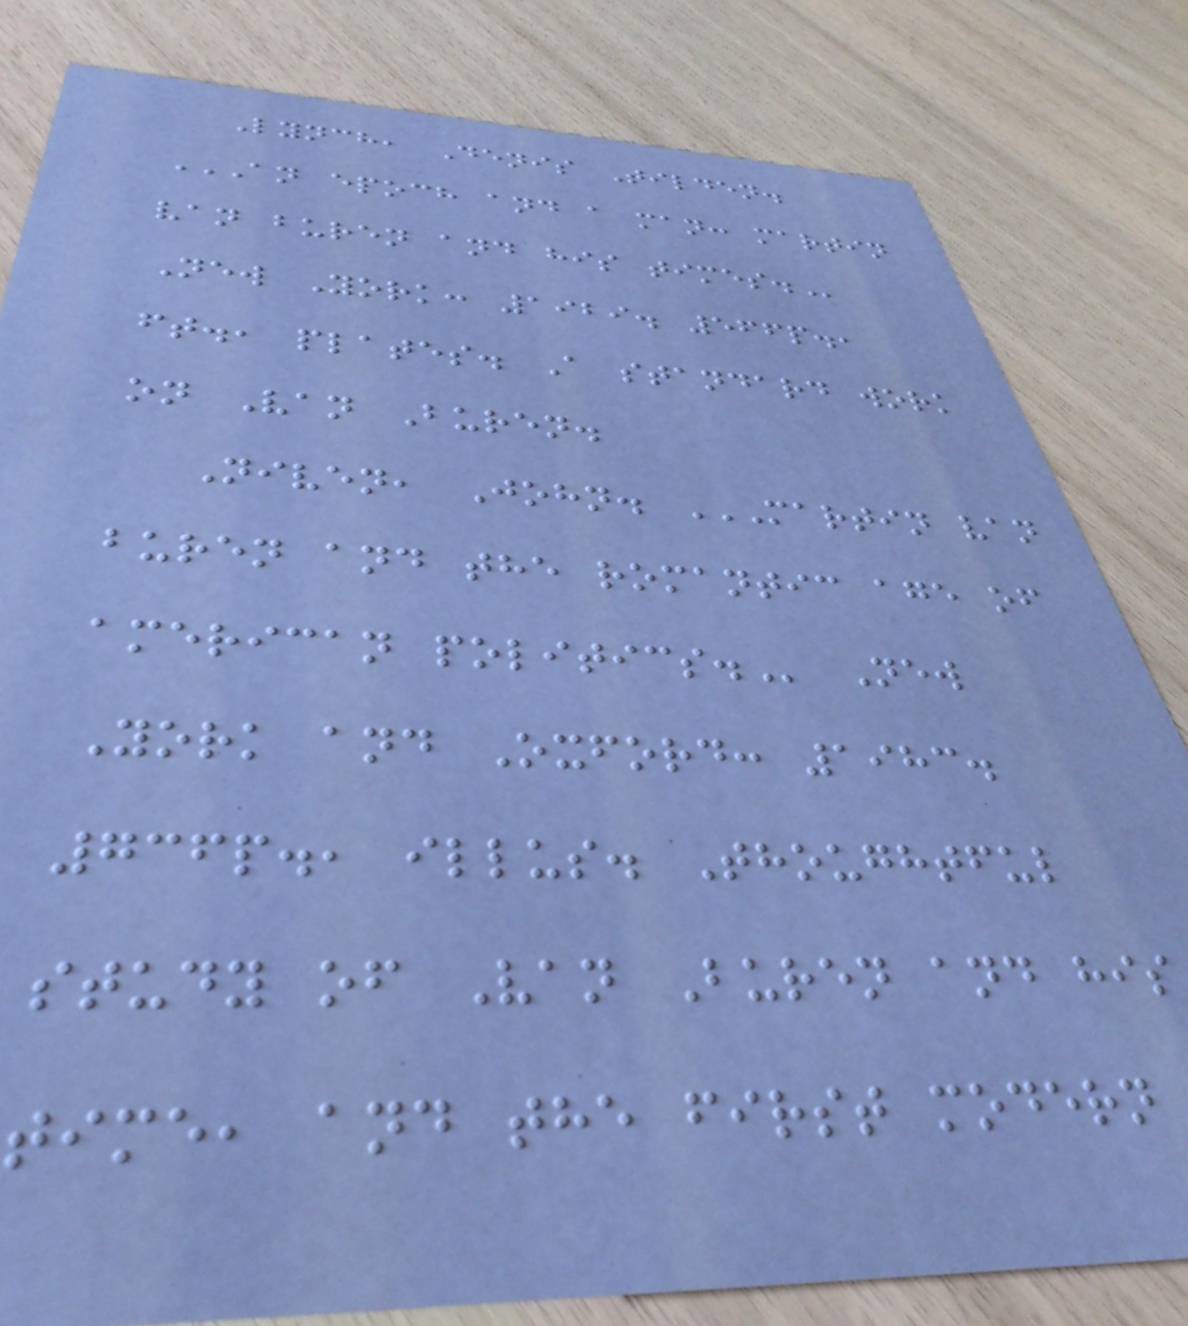Lynch, Denis Tilden.
AN EPOCH AND A MAN: MARTIN
VAN BUREN AND HIS TIMES.
New York: 1929. 566p.,
ft., plates. A standard work
on Van Buren.
Niven, John. MARTIN VAN
BUREN AND THE ROMANTIC AGE OF
AMERICAN POLITICS. New
York and Oxford: 1983.
736p., illus. Thoughtful
study of Van Buren and his
time, and the first modern
